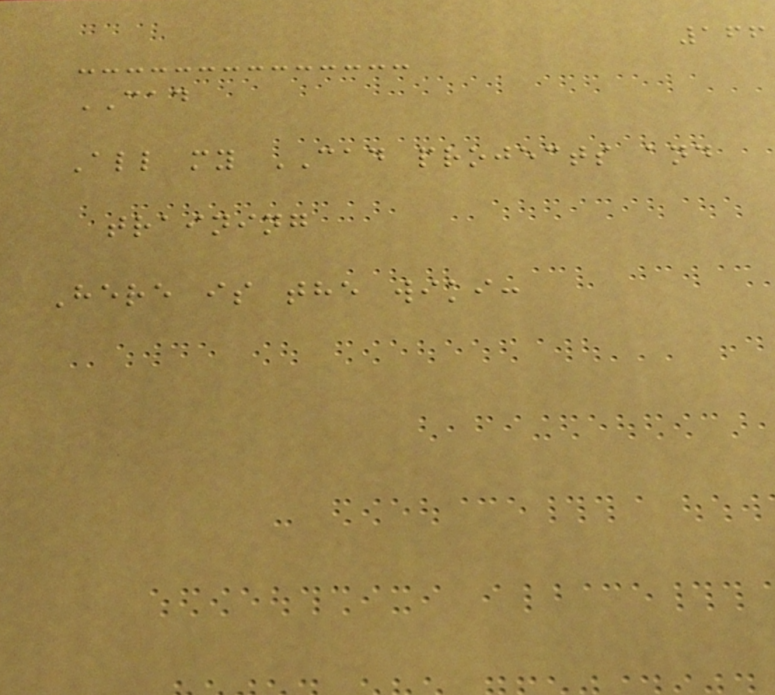166
CAD
All my CAD projects and
training
Here is the wiki:
